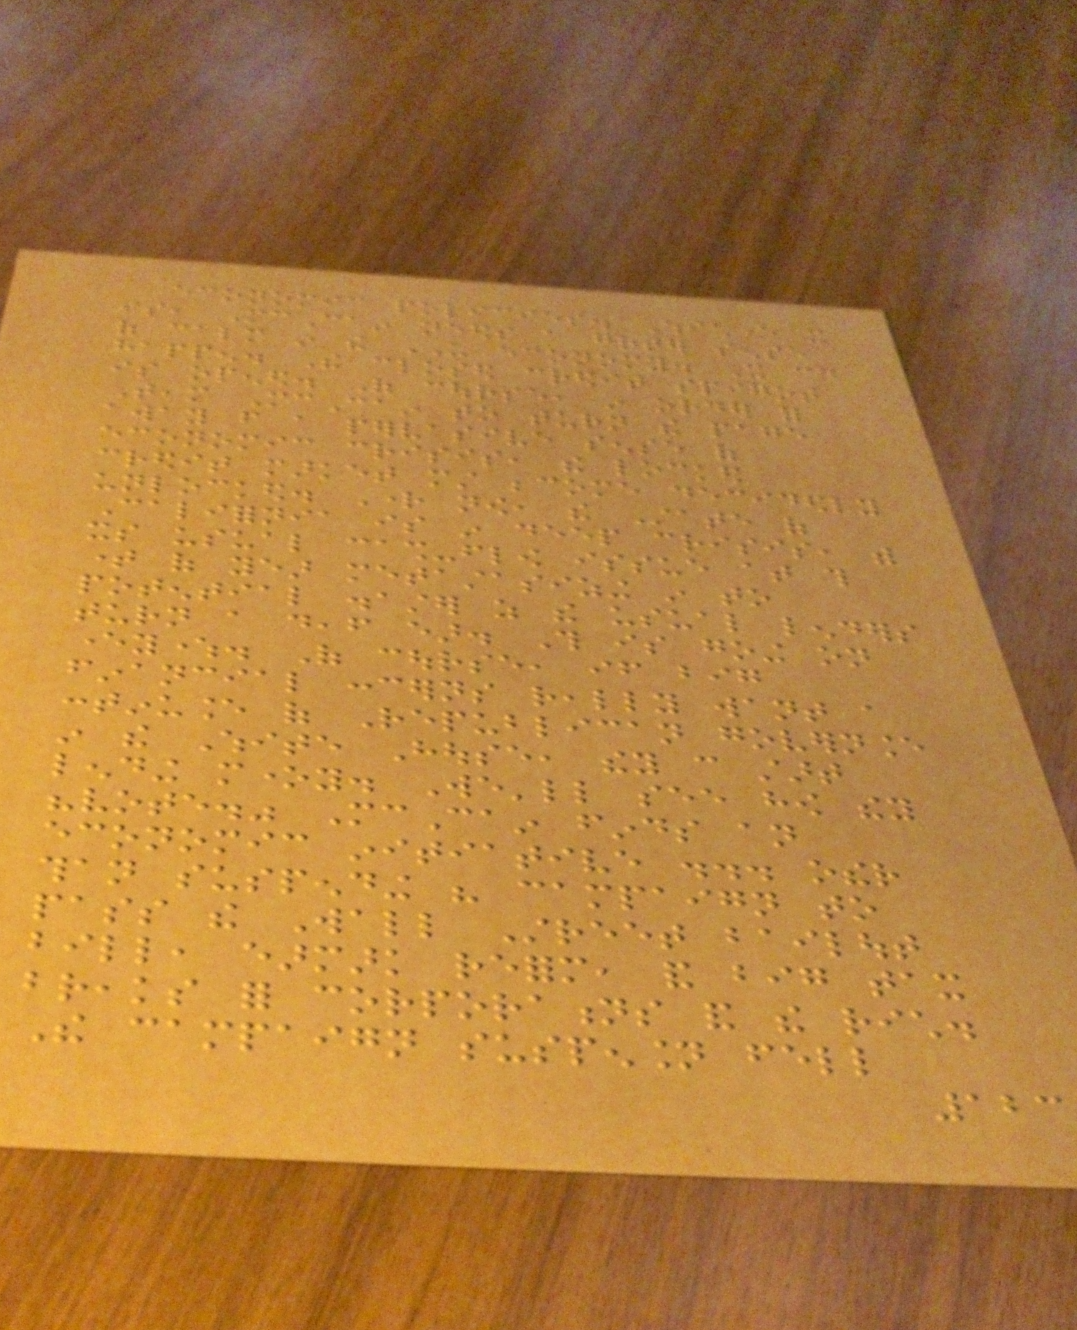economic policies. Whichever it
is, McCain needs a greater sense
of calm in the US economy. It could
happen. The closed credit spigot
is opened. Of course, in order for
Team McCain to turn the page
away from a pervasive sense of
economic crisis, the locked
credit market must become decidedly
unlocked. Right now, the State of
California is in deep crisis, with
its usual cash-flow issue at this
time of year metastasizing in to
potential disaster as the usual lenders
turn a deaf ear. This is going on
everywhere. Of course, if big
financial concerns really want a
continuance of Republican governance
in the White House, they can start
lending money. We'll see how they
"vote." McCain finds an
economic initiative ... other
than suspending his campaign to
pass the Wall Street bailout
bill, earmark reform, and big tax
breaks for corporations and the rich.
The campaign suspension fell
123
